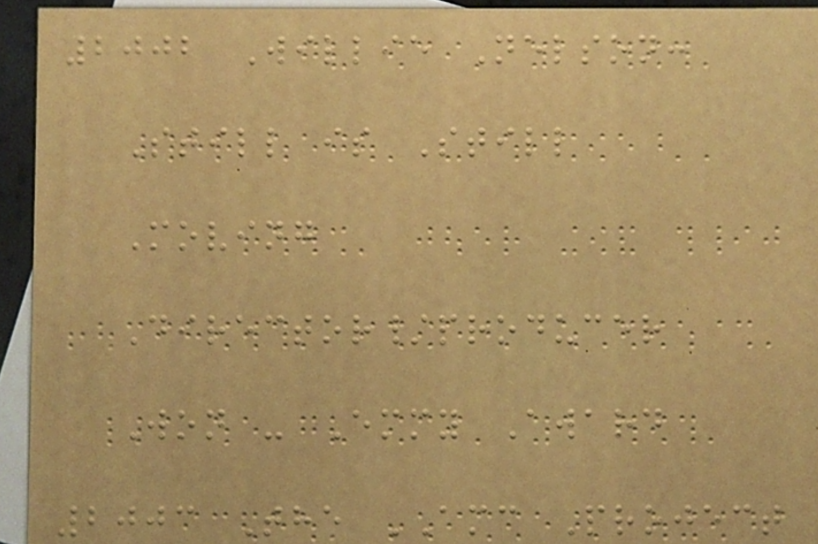2002 Willie Nelson:
Still is Still
Moving
Director/producer
Won - Emmy Award
2003 The AMC Project
